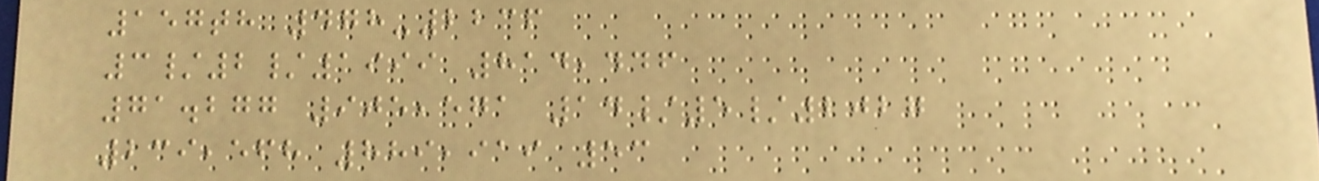157th 478-2236
3/2/1999 814,446
71.277 905,571 14/5/2027
239,568 889,919 53
